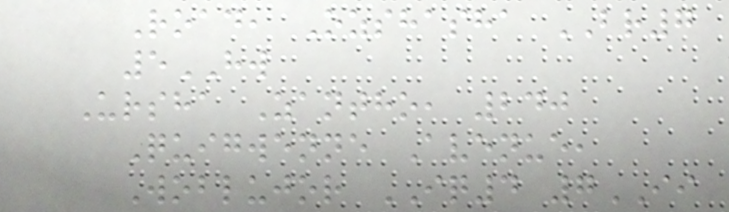Road, Ozshasha BR7
5HW
Ursha Zantho, 240
Quigwenne Avenue,
Woblujor IQ4 7II
